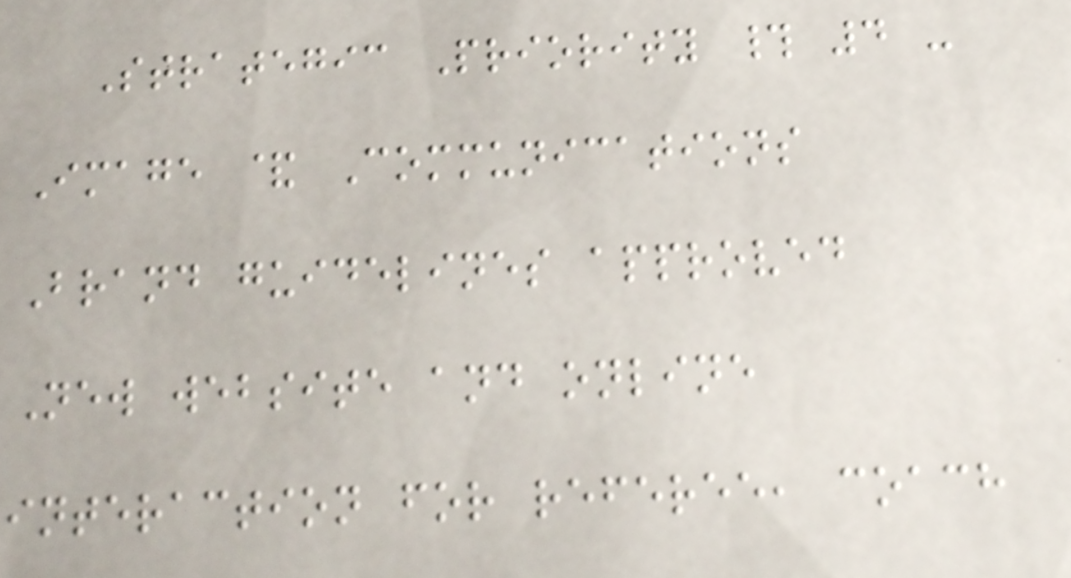Strategic Priority # 4 -
Image & Communications
Brand guidelines approved
New website and online
interaction for referee, coach
